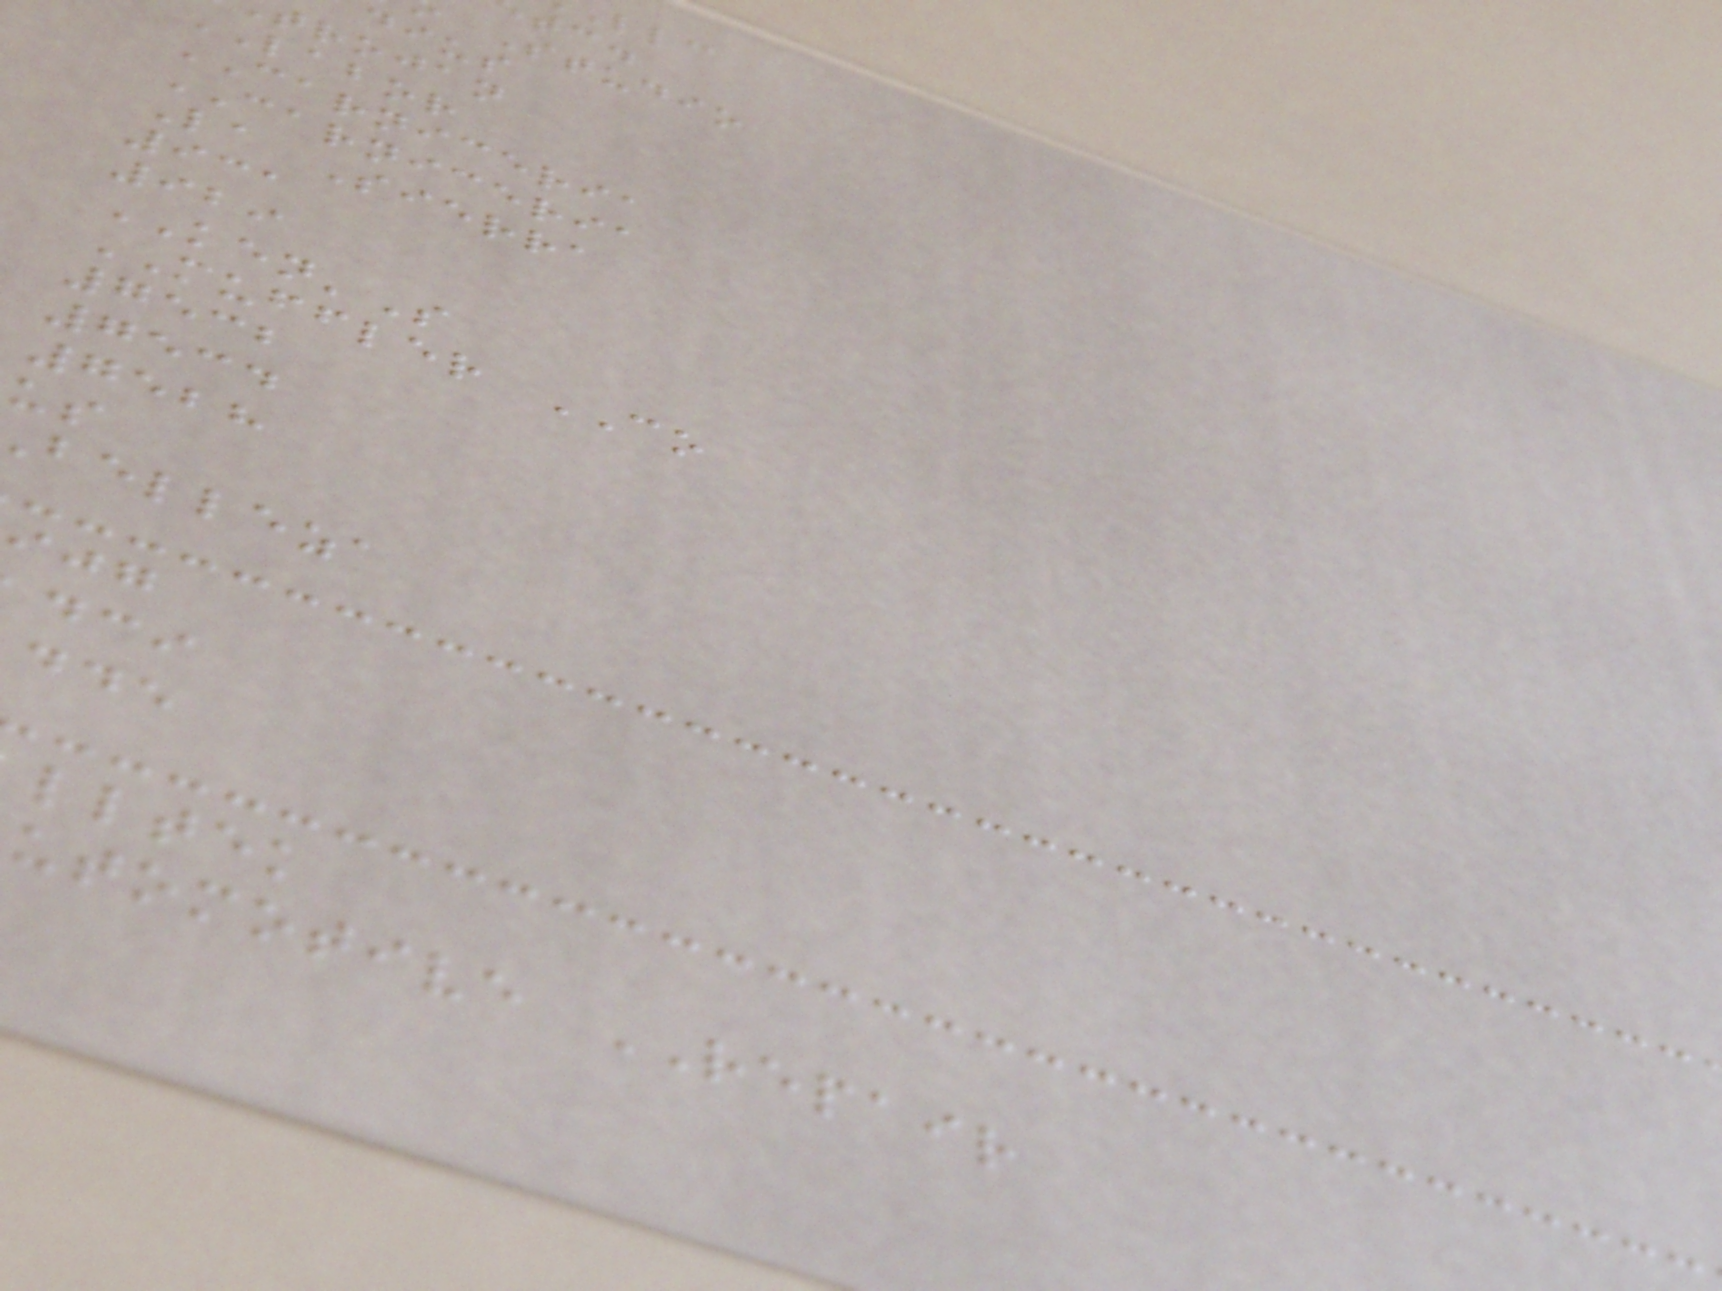Studio
dius
trojan
LABOR
CARNICERIA
CARNICERIA
La Sierra
931
929
KEN'S
MUFFLER CO
7532
7534
7528
us
belleza
lltek
utomotive REPAIR
